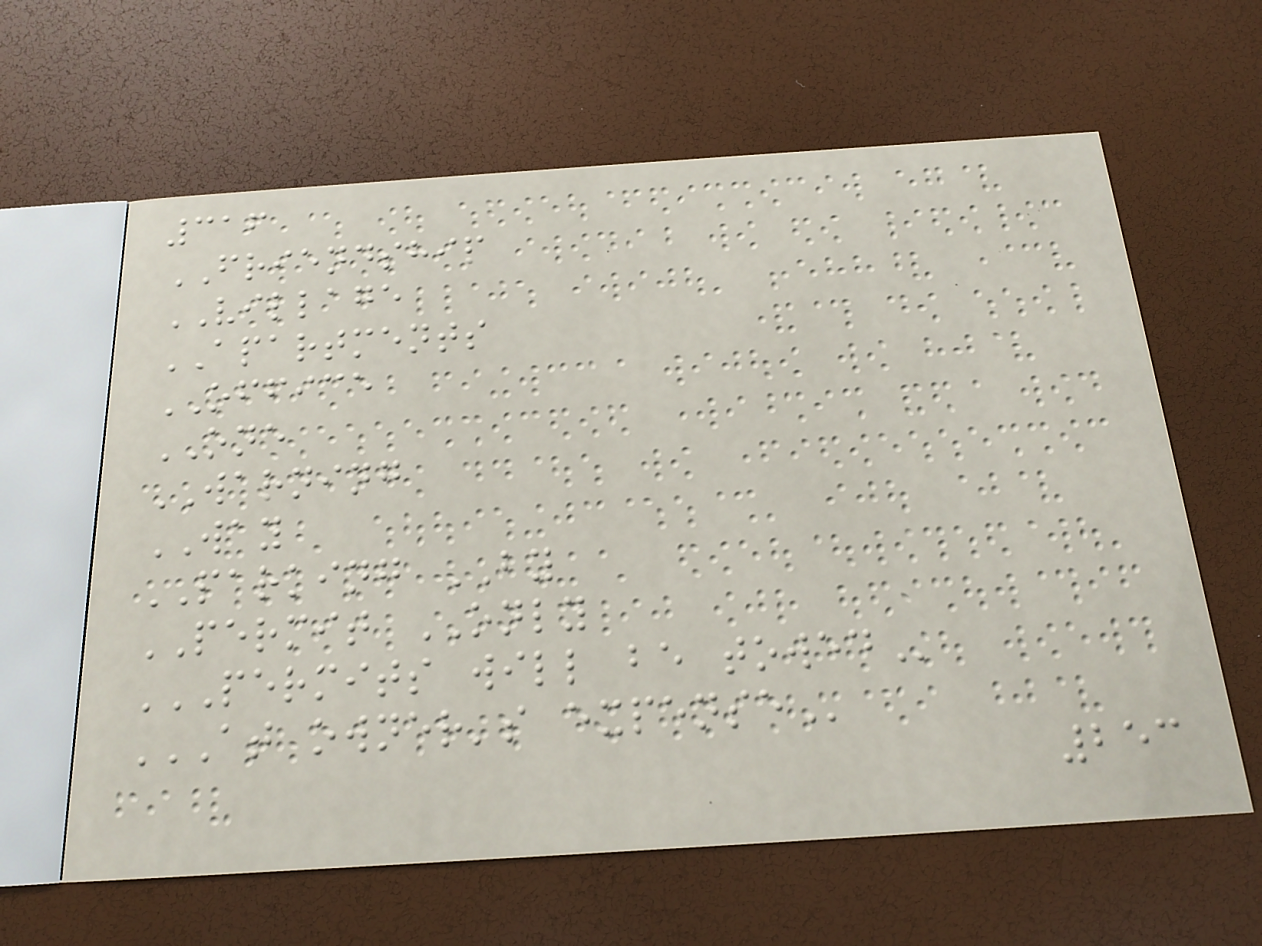316
FRIENDSHIP
VILLAGE
APARTMENTS
OFFICE
ONE
WARNING
WAY
PARKING BY
PERMIT ONLY
PERMITS WILL BE TOWED
AT OWNER'S EXPENSE
253
